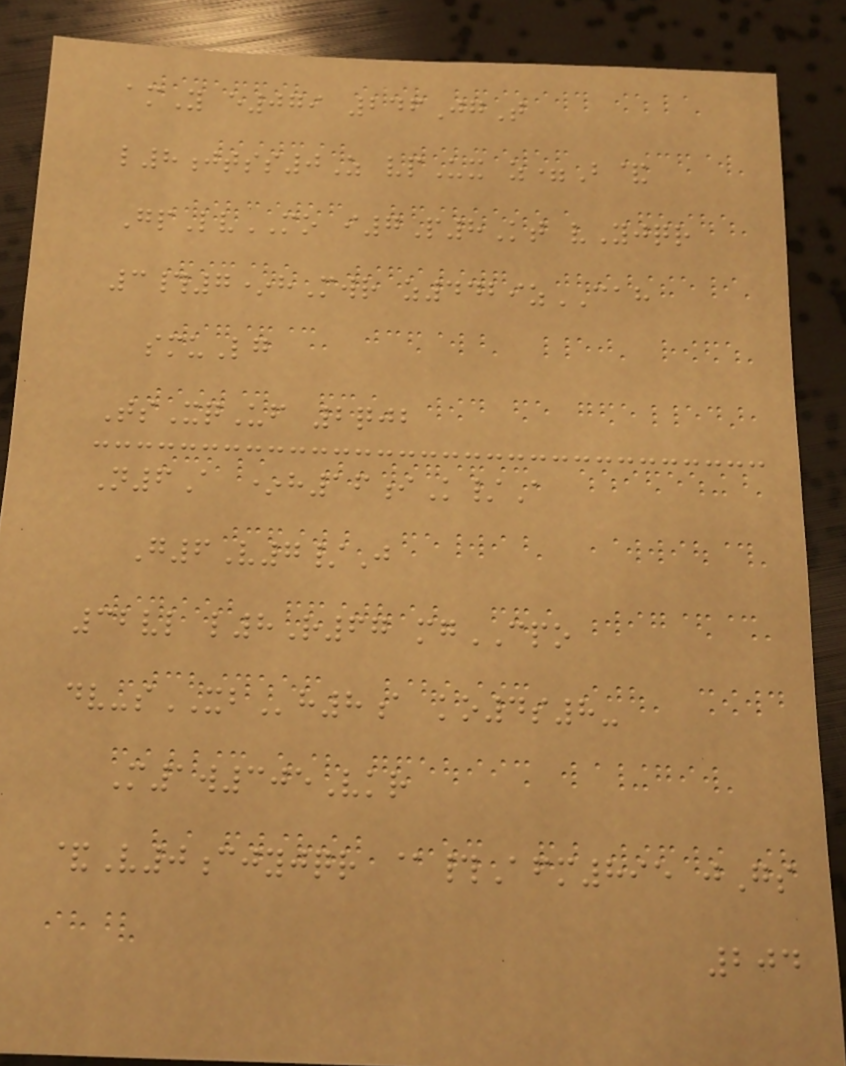amY e079 246JgT
l8jtss0Z vpUx z=B&
GpLvMO i7P8Kt vYjqr
3#7*hMwr z4429zCAH
smuLg
TsXqUf 2qjb
N6A *h16iK/A
G6V7/J
32vl l8R67 mgCPO
dv-sXBh8a ko4s8-
M1w305Vkr
&V0cjyjqr @#Afm895 jGs
204
